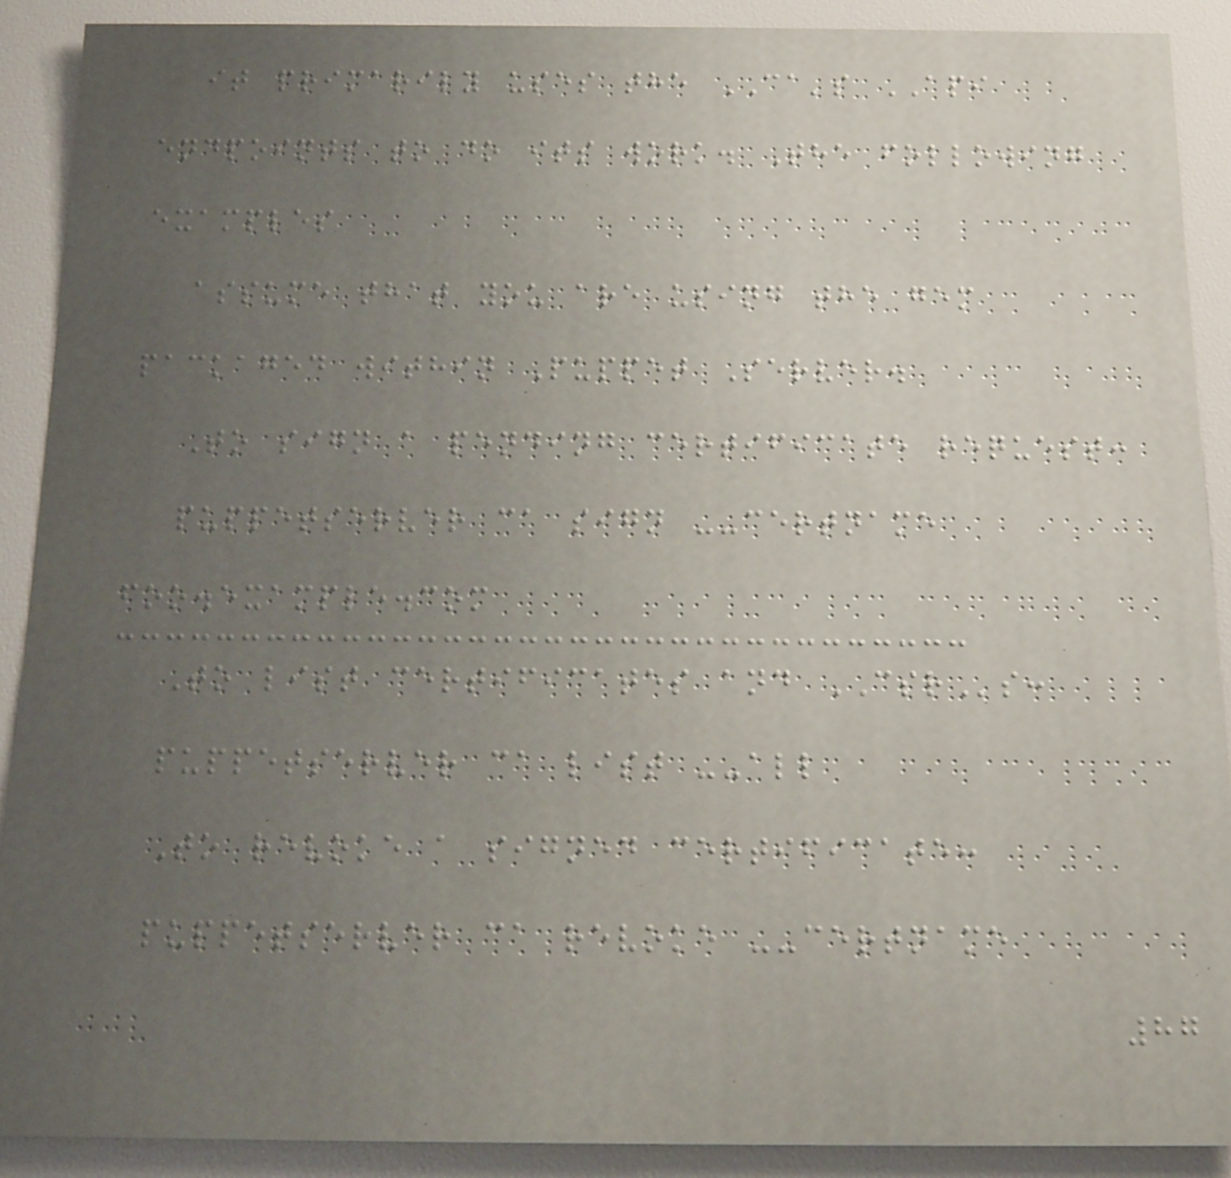it primarily uses the CA's API
endpoints to do its work. The following
examples
assume that you are using the gem
packaged within Puppet Server.
To sign a pending certificate request:
puppetserver ca sign --certname
foo.example.com
To list certificates and CSRs:
puppetserver ca list --all
To revoke a signed certificate:
puppetserver ca revoke --certname
87
